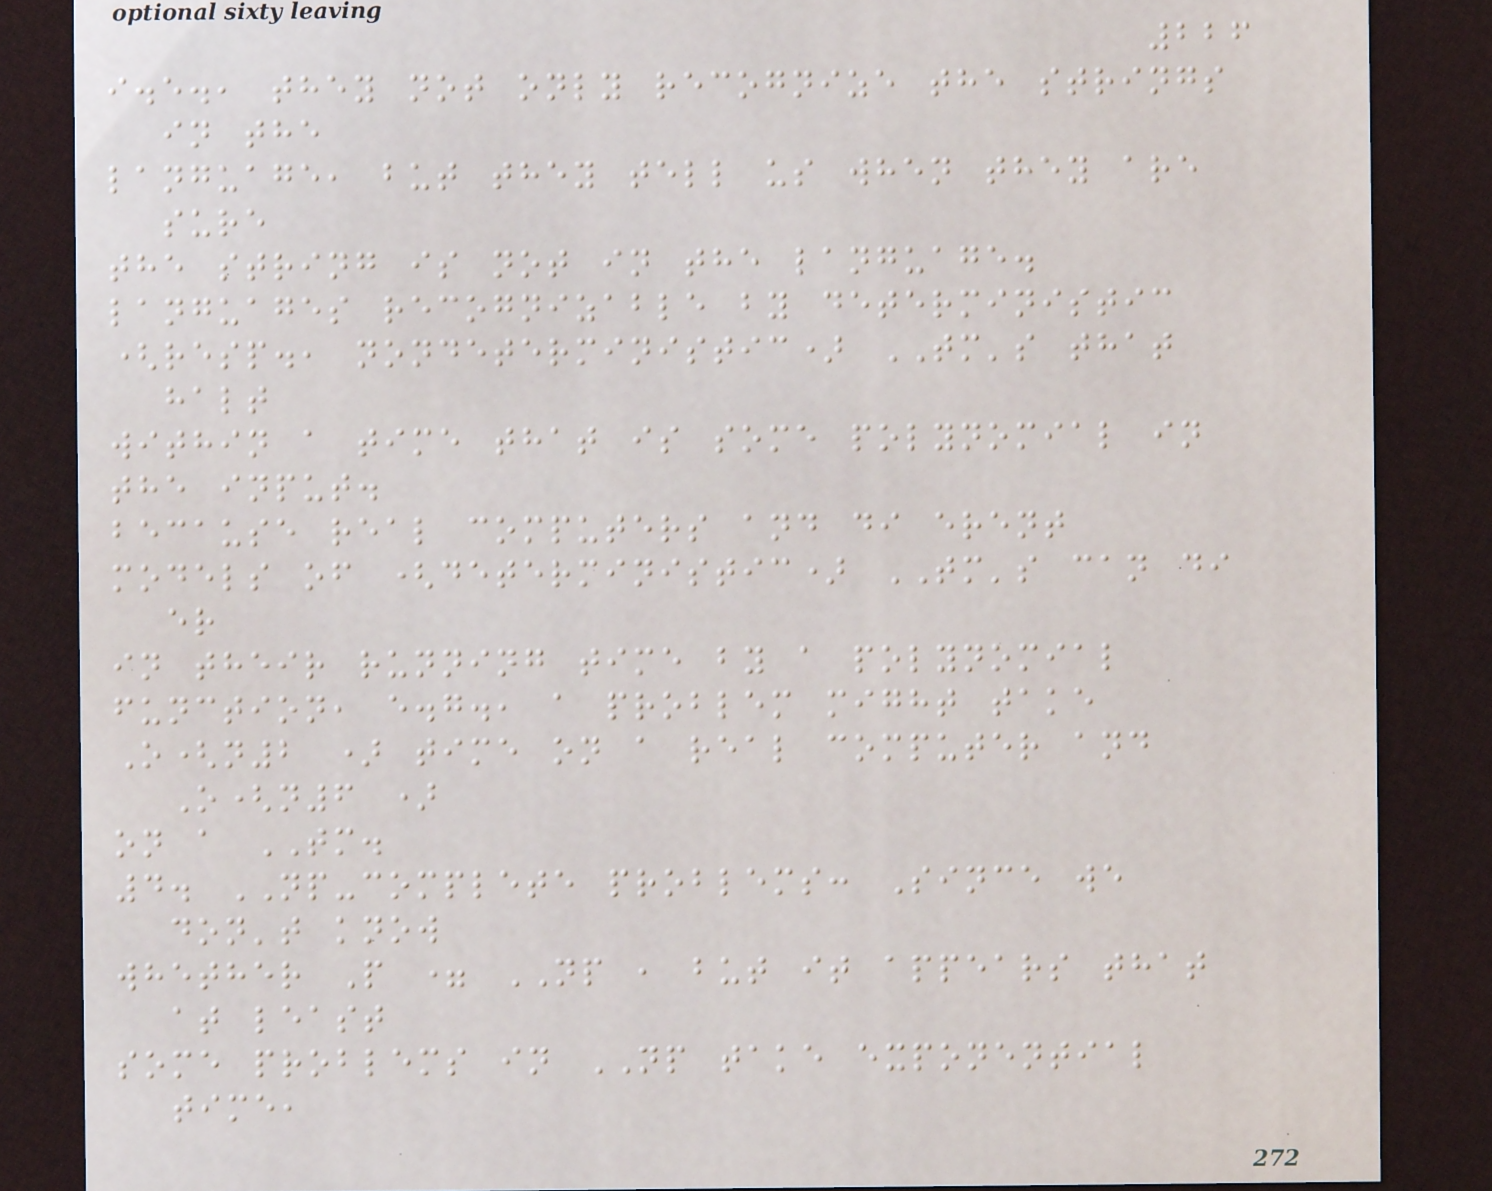226
i.e., they not only recognize the strings
in the
language, but they tell us when they are
sure
the string is not in the language.
languages recognizable by deterministic
(resp., nondeterministic) TM's that
halt
within a time that is some polynomial in
the input.
because real computers and di erent
models of (deterministic) TM's can di
er
in their running time by a polynomial
function, e.g., a problem might take
O(n2 ) time on a real computer and
O(n6 )
on a TM.
4. NP-complete problems: Since we
don't know
whether P = NP , but it appears that
at least
some problems in NP take exponential
time,
